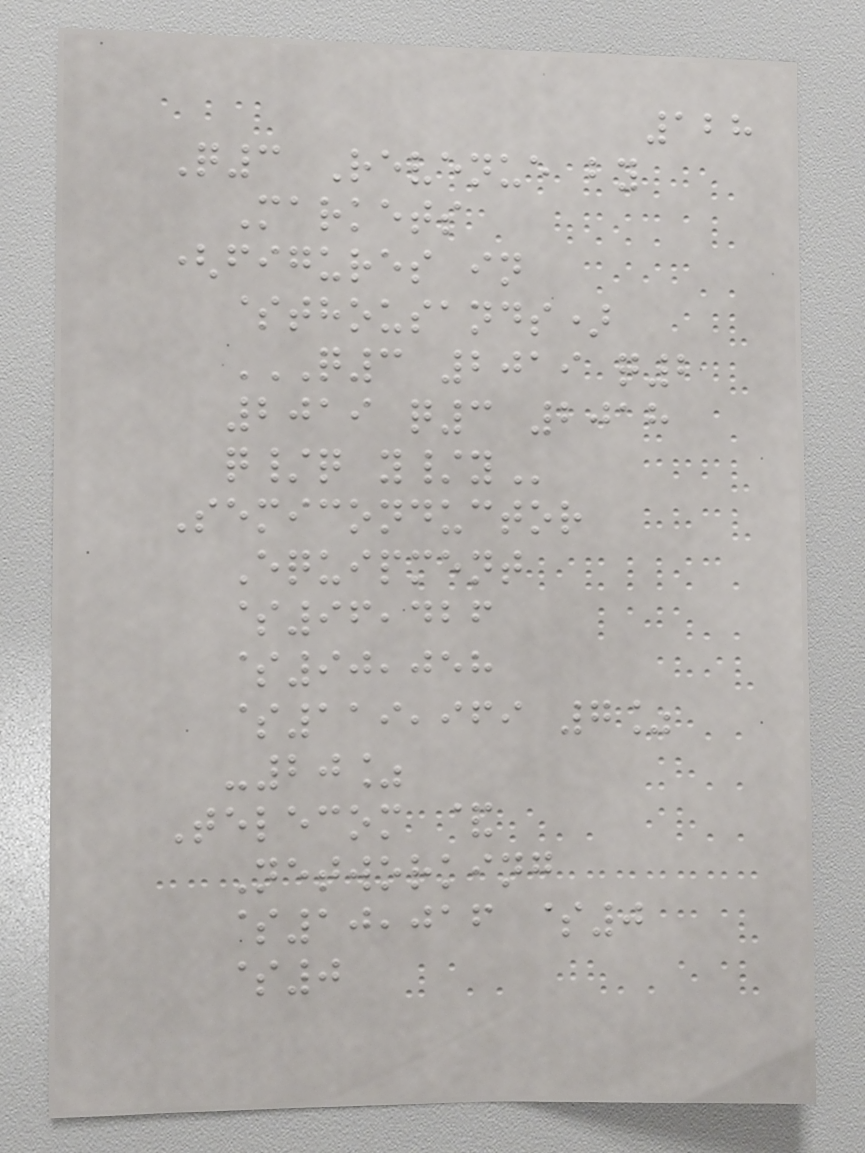128
Q3 Revenue by
Markets
(figures in
$thousands)
Q3 2019 Q2
2019 Q3 2018
Q/Q Y/Y
Semiconductor
Equipment
$96,426
$90,058
$119,969 7%
-20%
Telecom &
Networking
$10,016 $0
$0
